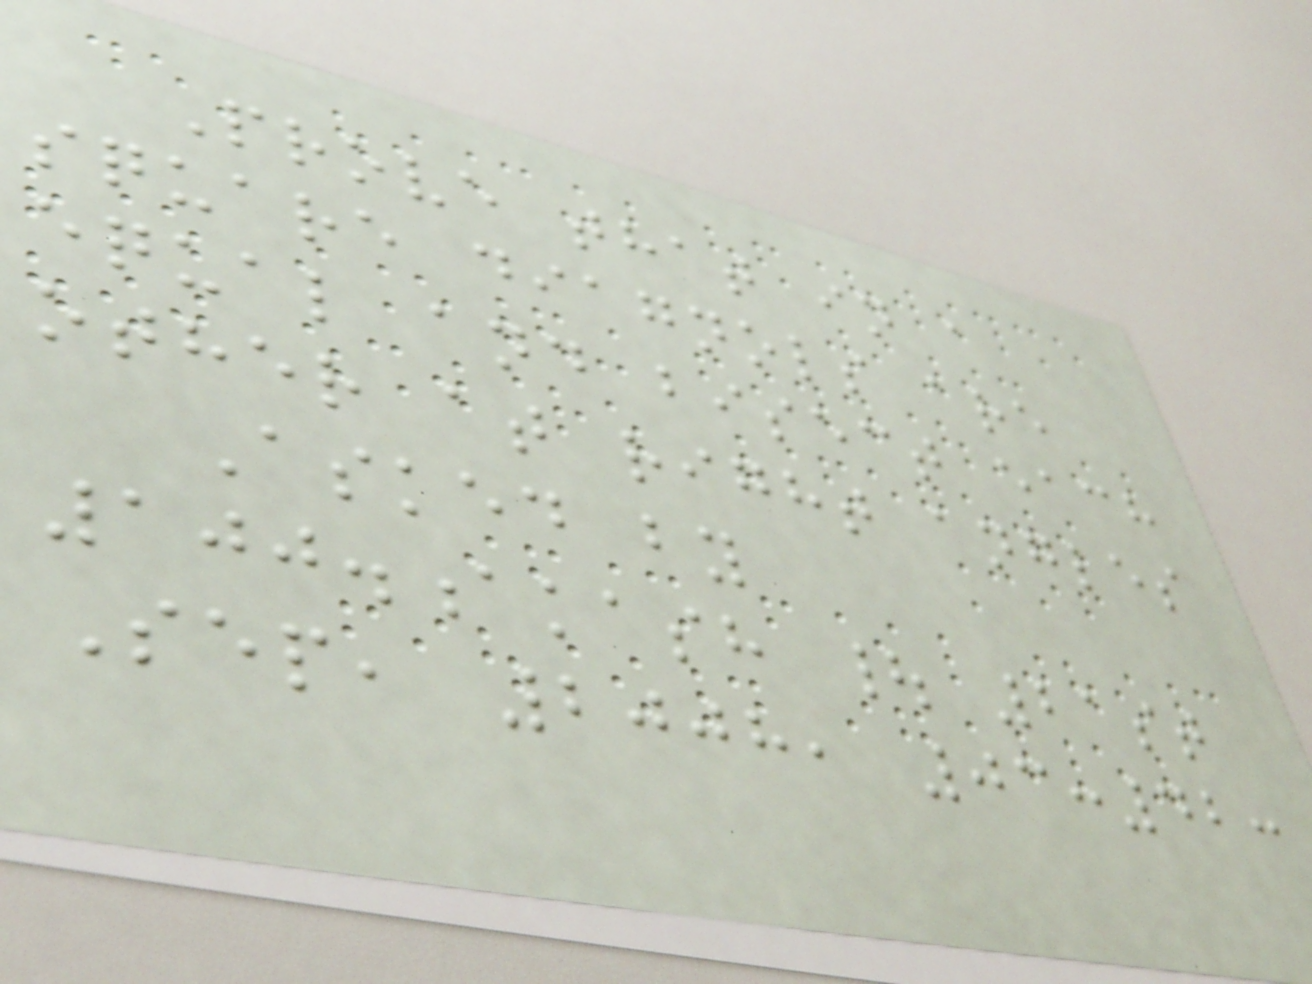Prove that in a
square diagnols are
equal and bisect each
other at right angles
Asked by
100.akash | 21st
Sep, 2008, 03:42:
